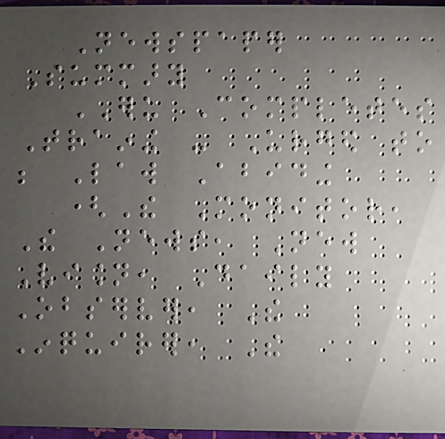Newspaper
Summary
ERU Completes
Training - Urged to
be Law Abiding
(The Monitor,
The News, New
Vision, Daily
Observer, The
Inquirer, The
